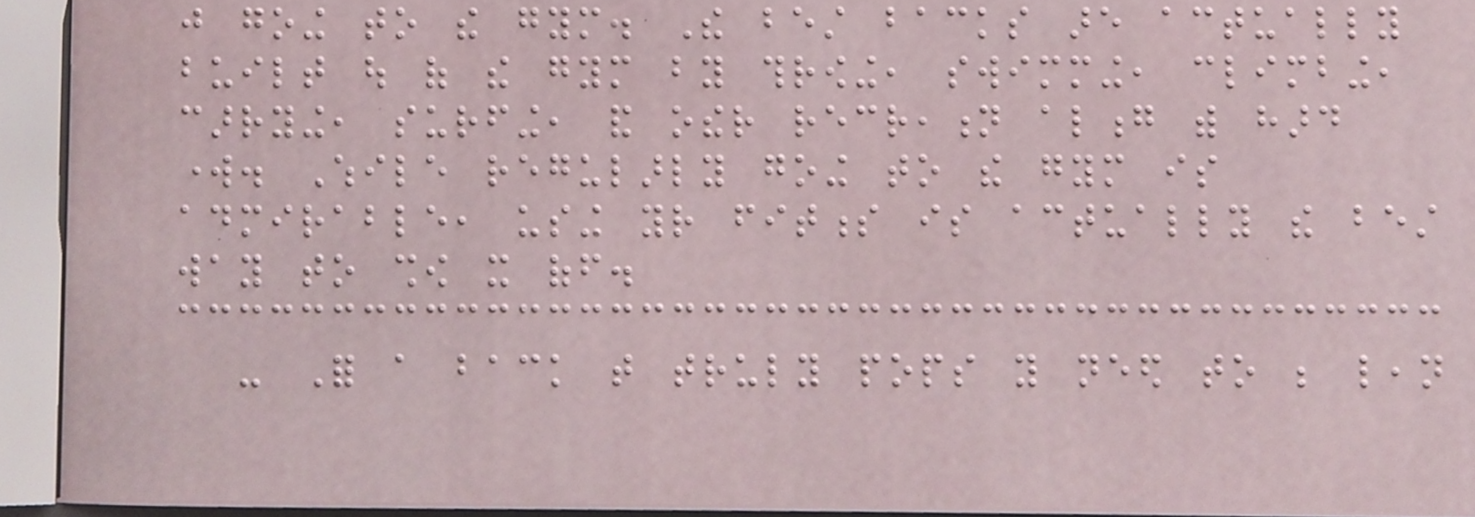just going to the gym. The best backs are actually
built out of the gym by throwing, swimming, climbing,
carrying, surfing, and other recreation along with hard
work. While regularly going to the gym is
admirable, using your fitness is actually the best
way to show it off.
- For a back that truly pops you need to be lean
